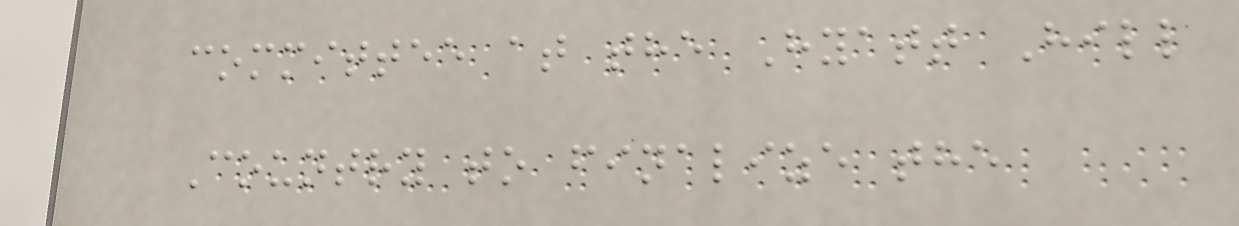committee at the Hyatt Hill
Country to finalize the
